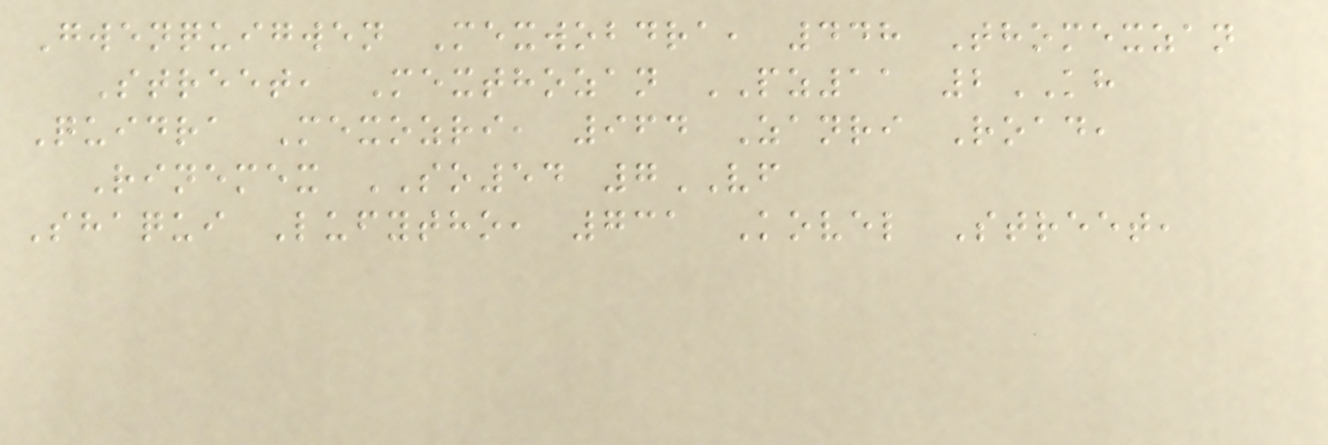Gwenquigwen Mexwobdra, 448 Thomexzan
Street, Mexthozan PZ11 2KH
Quidra Mexozri, 964 Zanri Road,
Rinemex SO54 7VF
Shaqui Lufytho, 731 Kovel Street,
